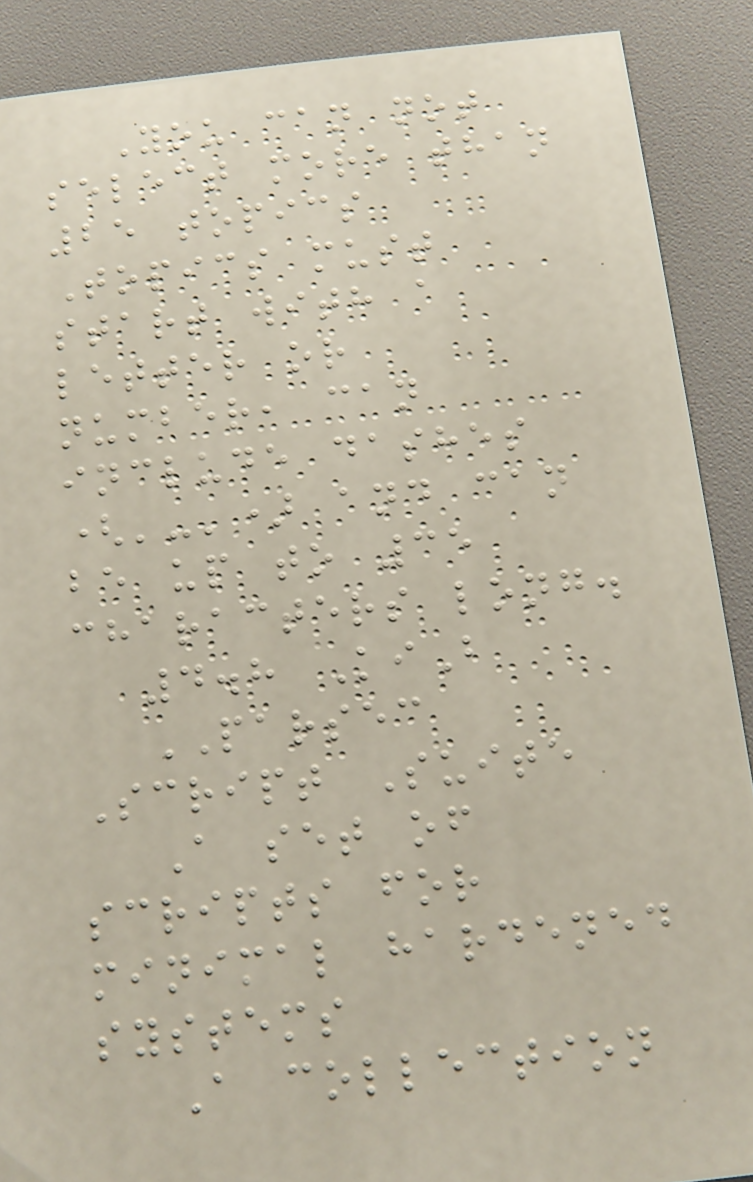You can not
select more than
25 topics
Topics must
start with a
letter or
number, can
include dashes
('-') and can
be up to 35
characters long.
4.8 KiB
PARSEC
Script Suite
A set of
scripts for
minimal hardened
systems
A collection
